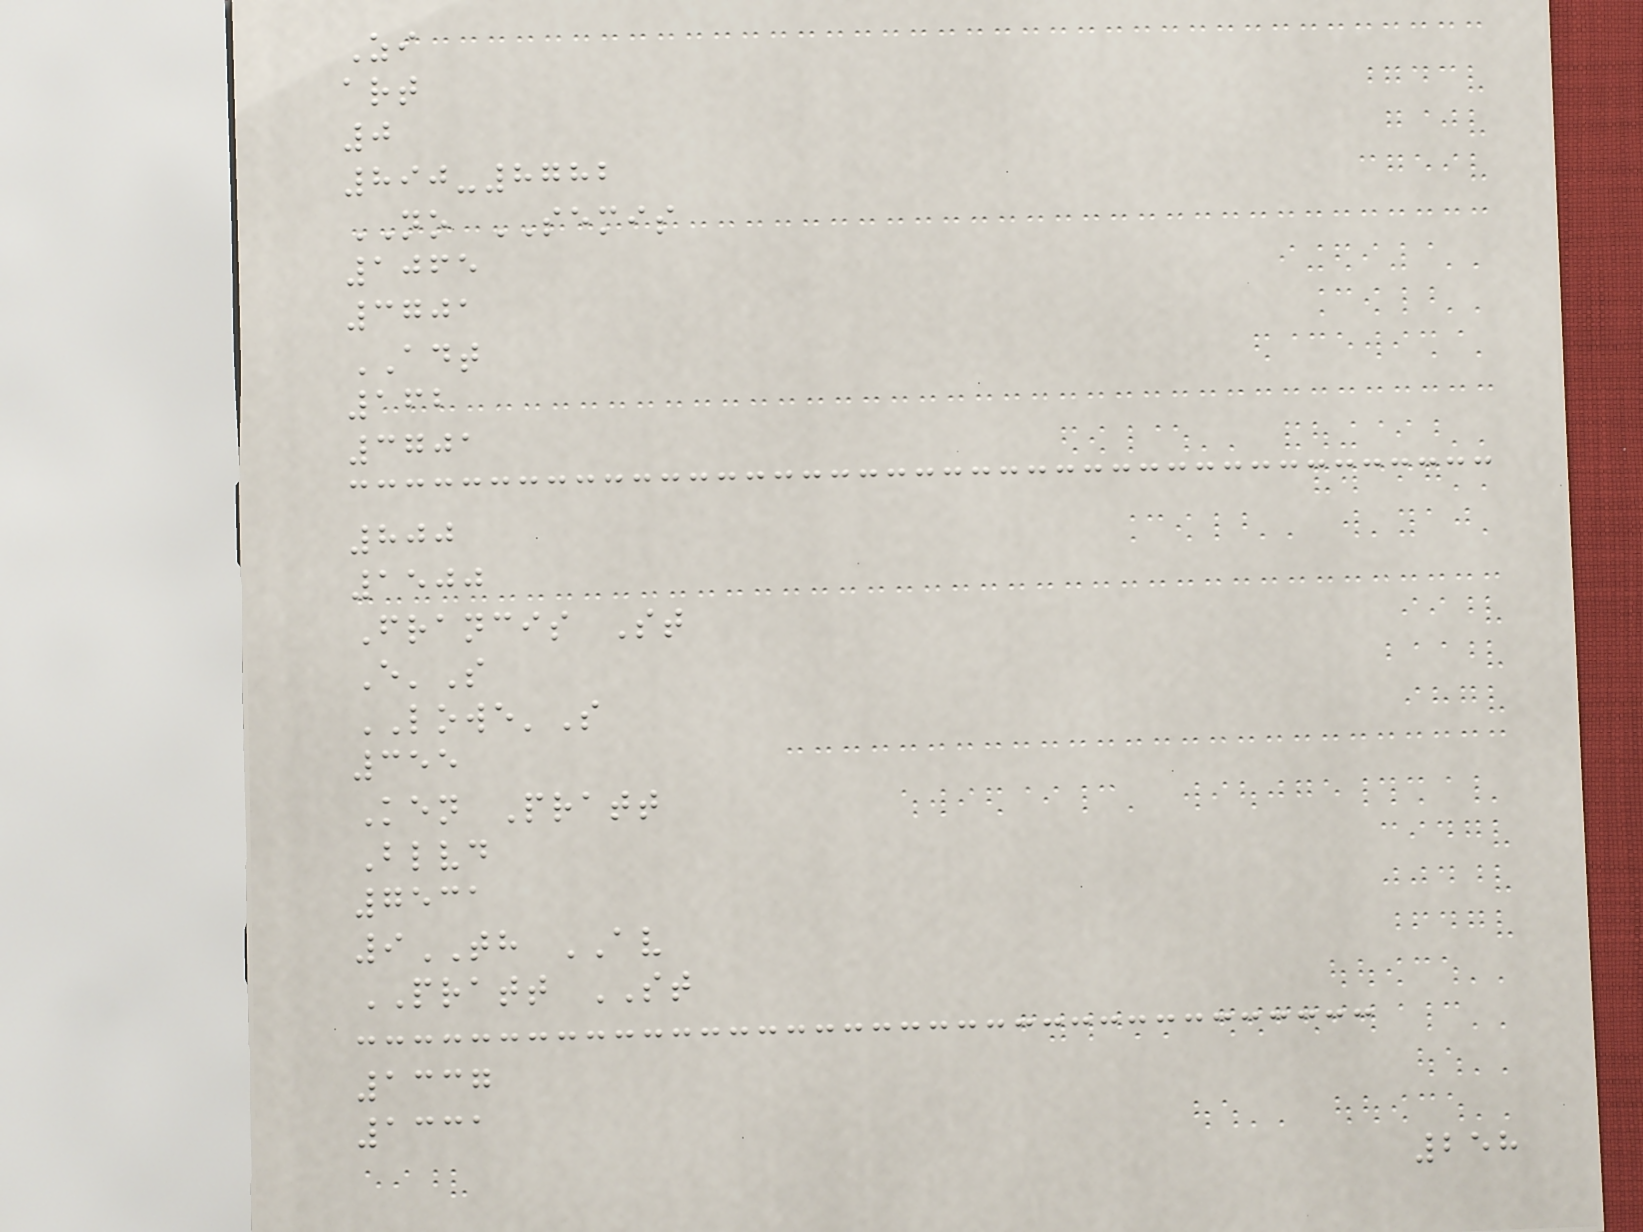Zi
art
0
890-8782
NO SEMIS
1065
3701
ADT
162
3701
800
1500
Francis St
E'S
LOWE'S
355
Ken Pratt
Blvd
7531
9TH AV
PRATT ST
1337
1331
258
